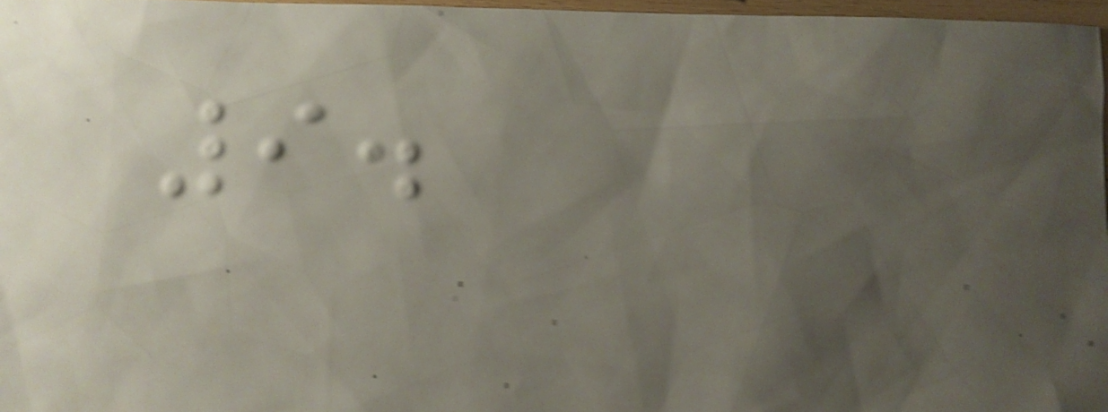9.
